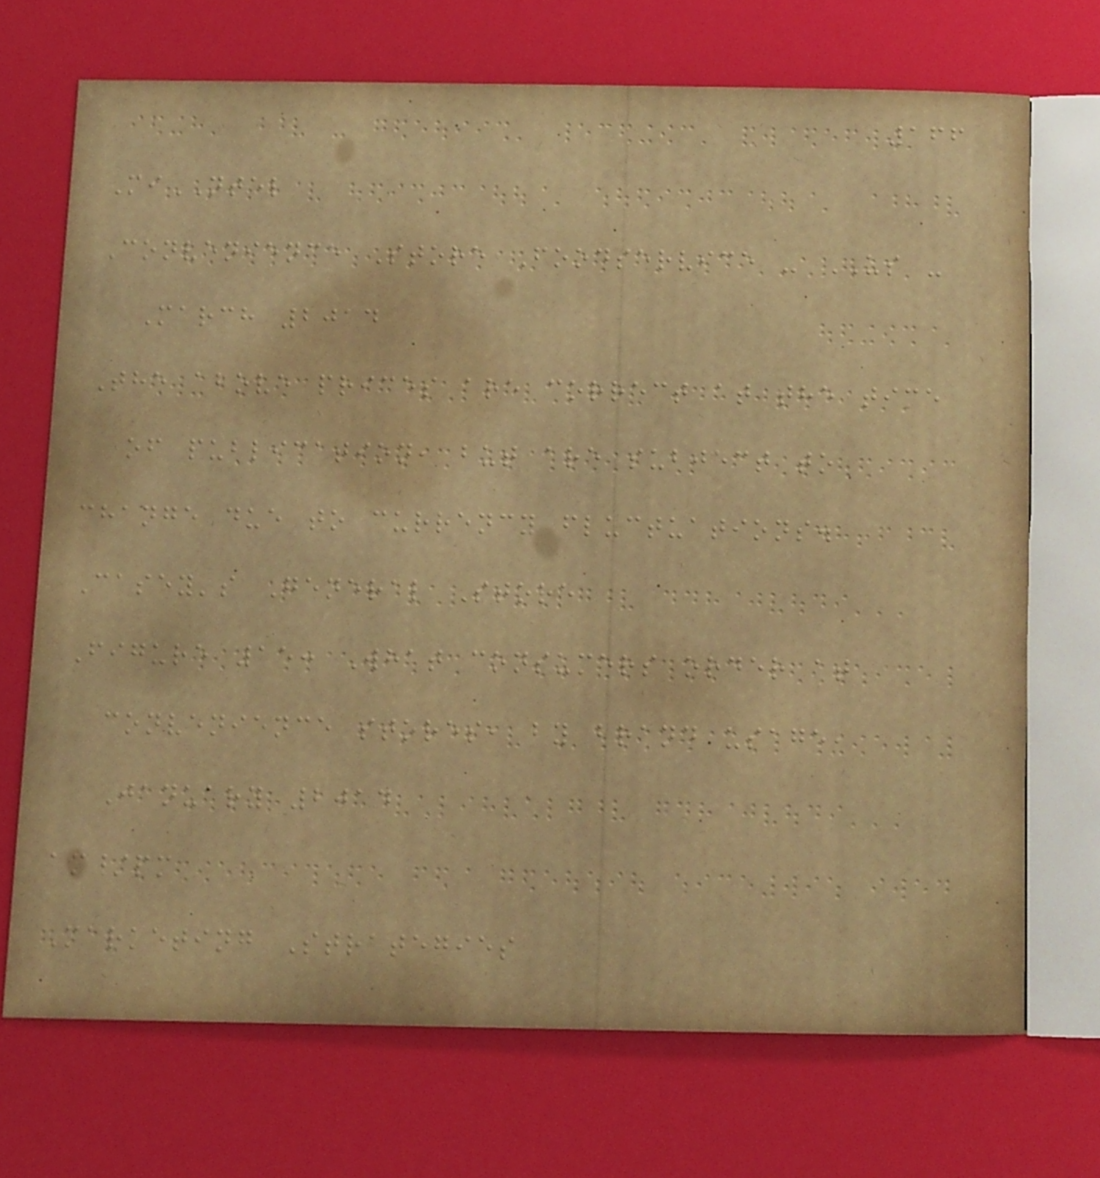166
MiNTEL
Convenience Store Foodservice - US -
March 2014
The above prices are correct at the time
of publication, but are subject to
change due to currency fluctuations.
Casey's General Store
Figure 15: What consumers order at
convenience stores, by brand usage,
January 2014
am/pm
Marketing Strategies
